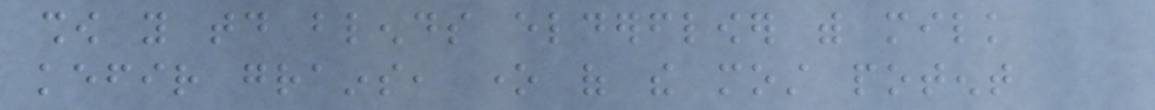show you today blends elderflower with milk
kefir grains, one of the most potent
